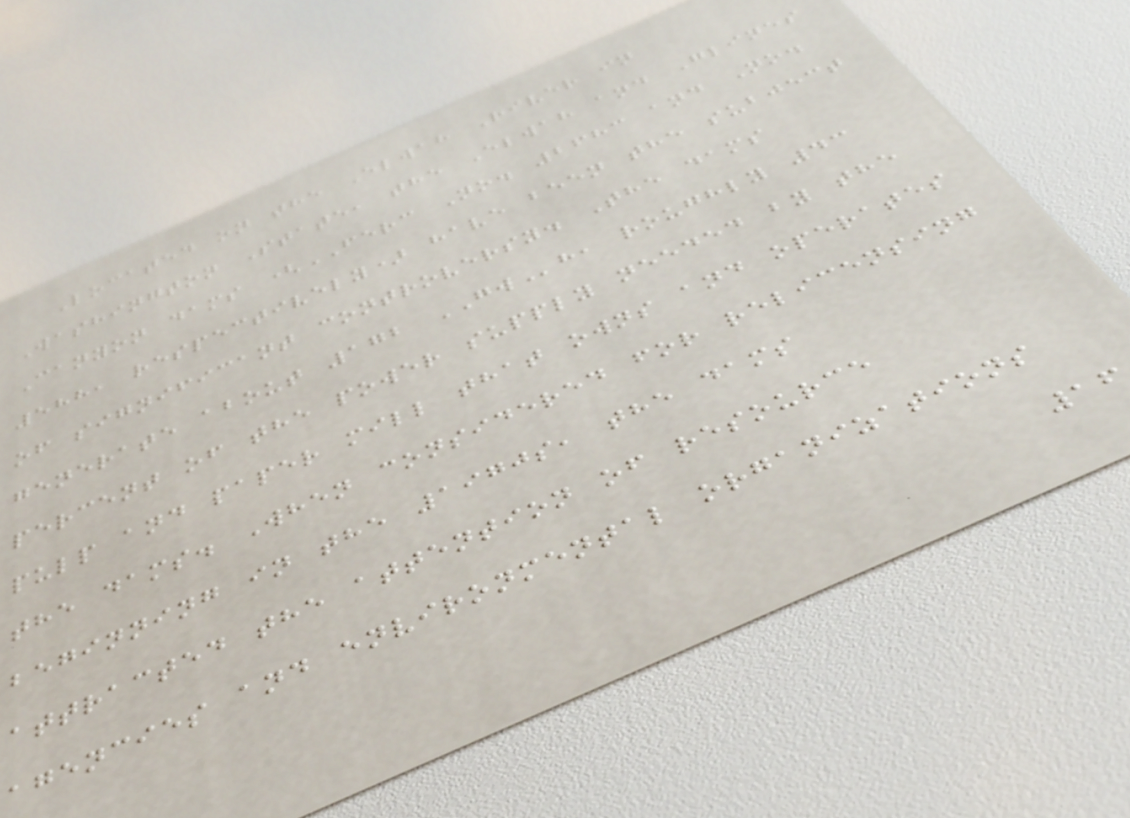Located on the Elwah River in
Washington State, the Elwah and Glines
Canyon dams (FERC No. 2683 and No.
588, respectively) have been the subject
of significant controversy. The dams
generate about 172 GWh, roughly 43
percent of the power supply needed by the
pulp and paper mill that owns and operates
the dams. When considered for relicensing
beginning in the 1970s, the dams
attracted the attention of resource
agencies and environmental organizations
16
